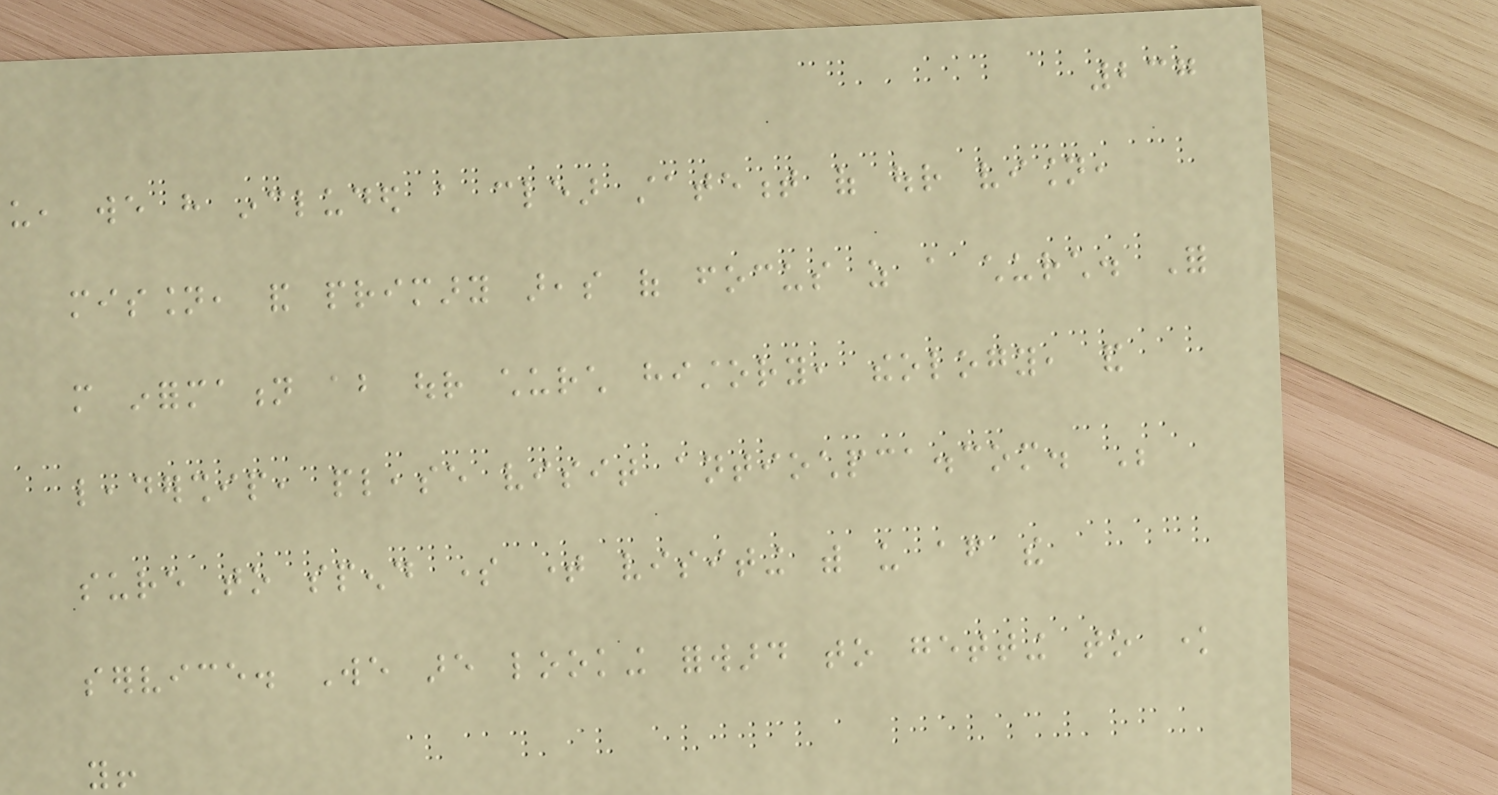237
us, we have included a clear statement of our vision,
mission, and primary areas of focus as a church. For
more information about our church history, theology, and
leadership, please visit antiochpca.com. Be
sure to spend some time visiting with us after the
service. We are looking forward to getting to know
you!
